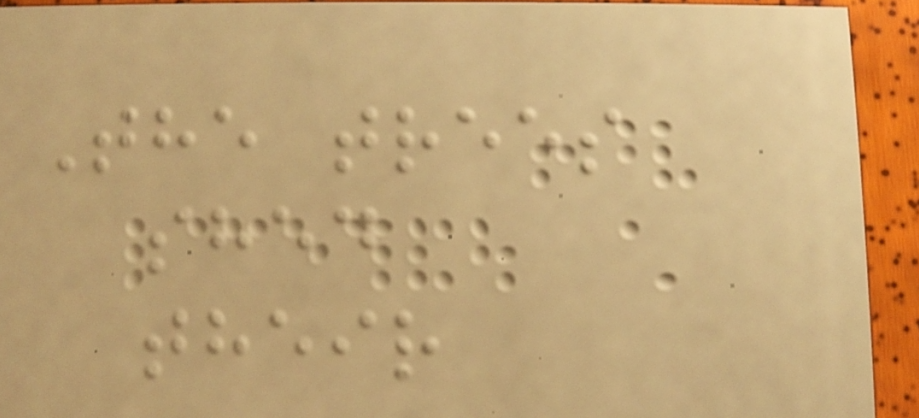The trees
shed
their
